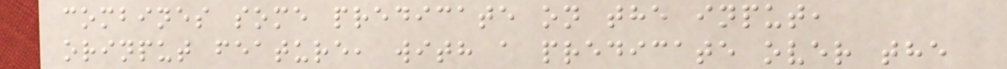combines some predicate on the input,
orinput feature, with a predicate over the
